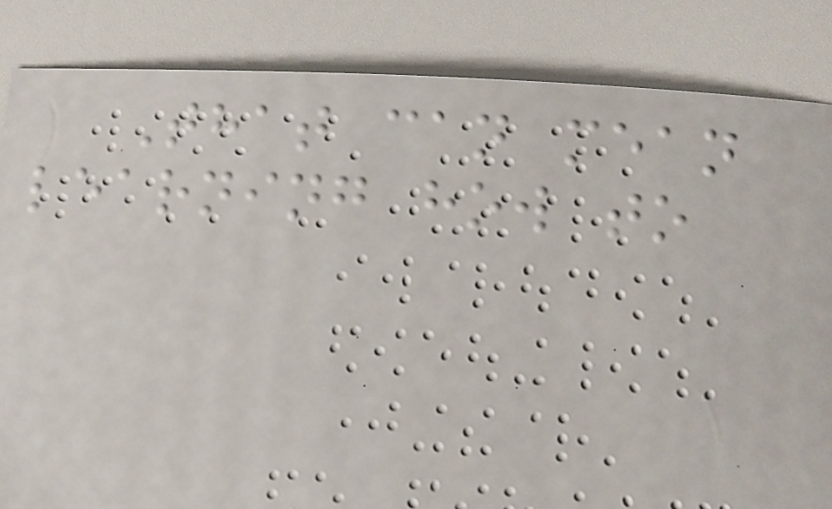That can mean
learning how to
